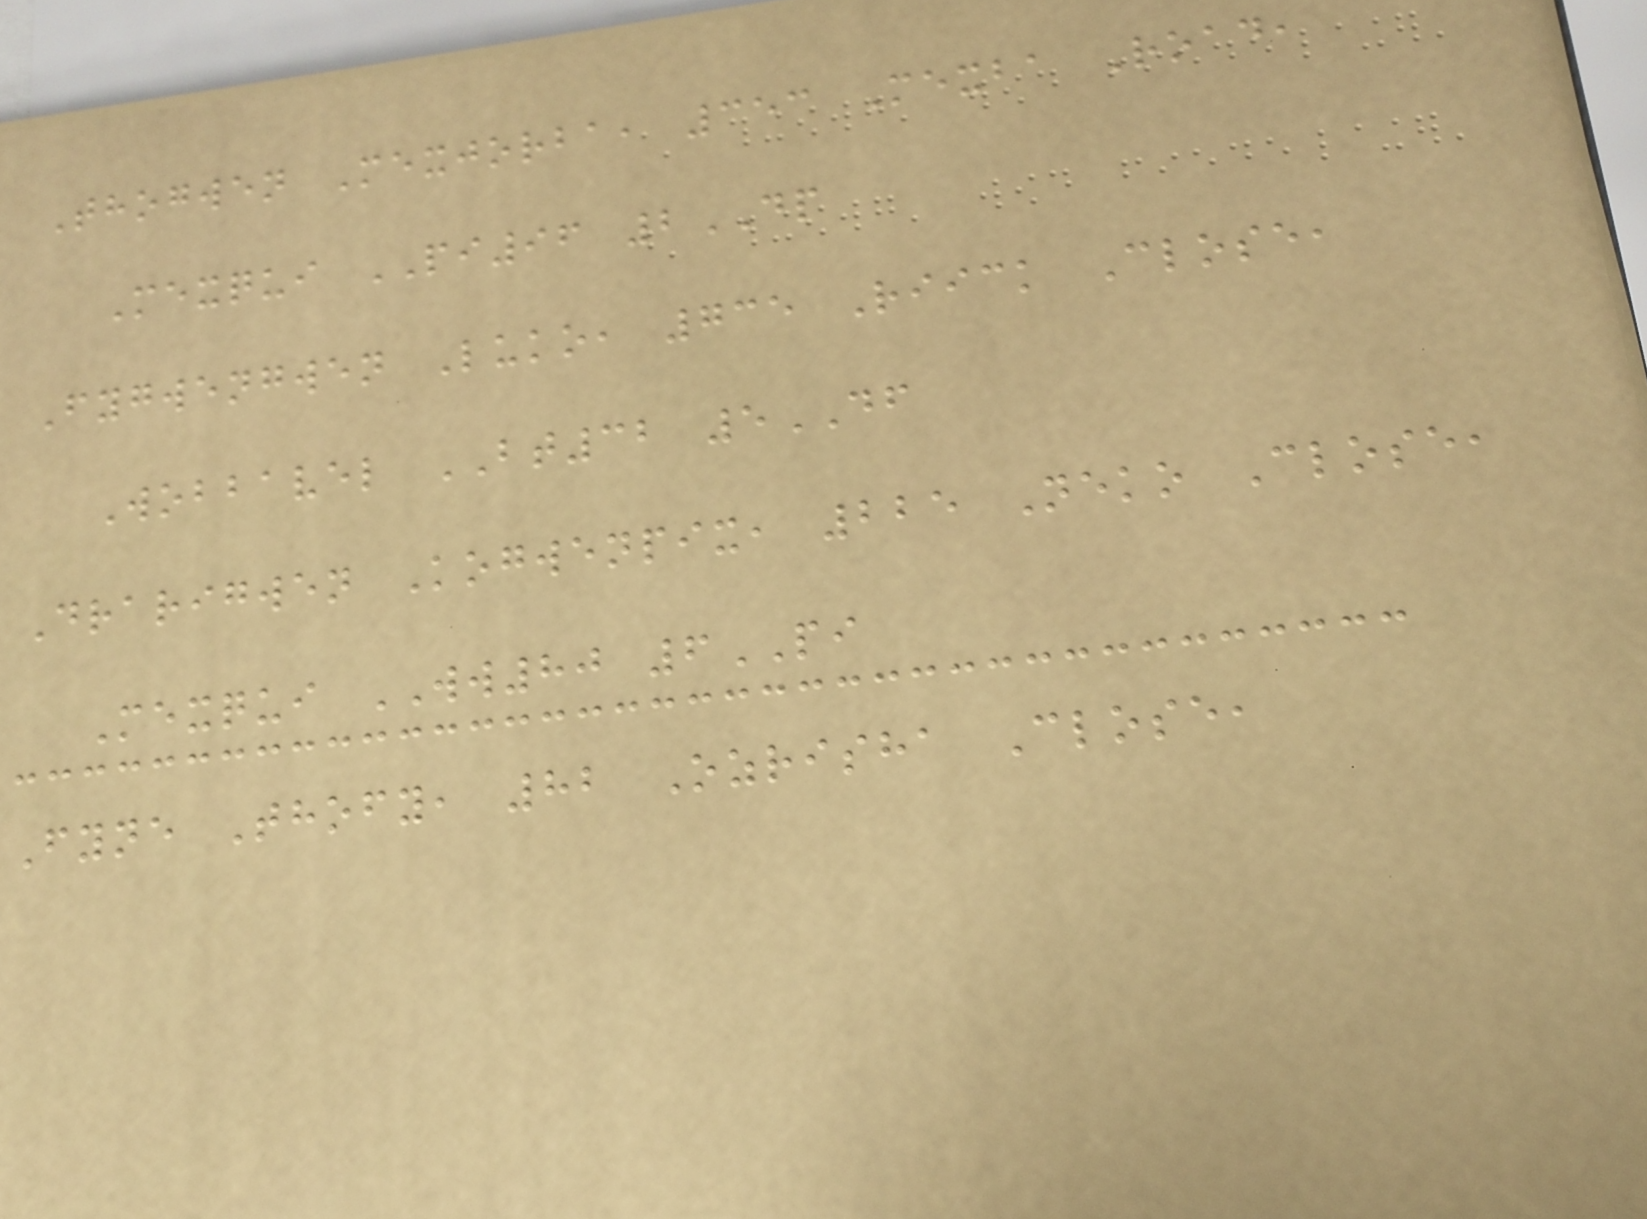Thogwen Mexjorba, 353 Mexba Road,
Mexqui PI96 2DP
Fygwengwen Luko, 735 Riick Close,
Wobbavel BT32 5DF
Drarigwen Kogwenpix, 225 Neko Close,
Mexqui WW80 6PI
Fyne Thofy, 82 Ozrisha Close,
